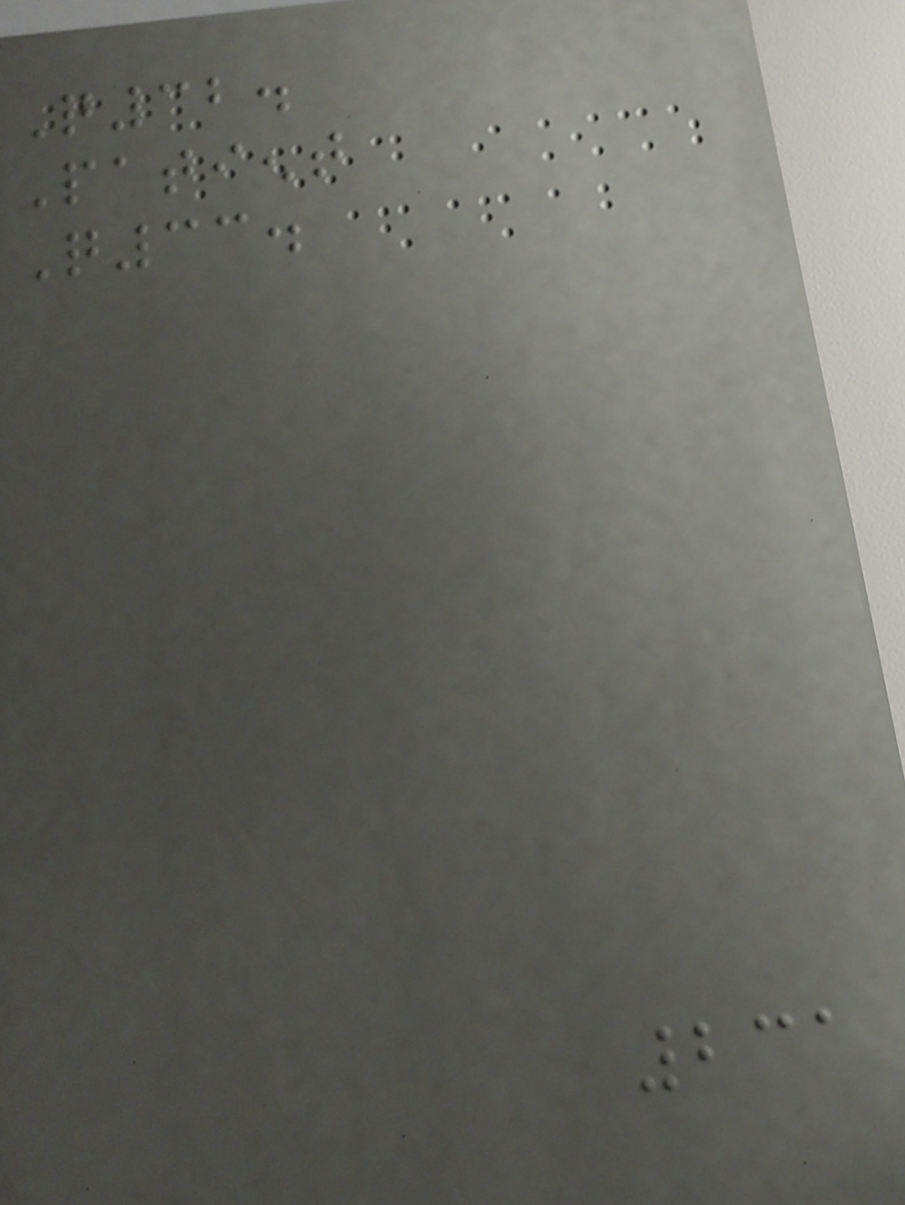Q32.
Patient
Q33.
231
